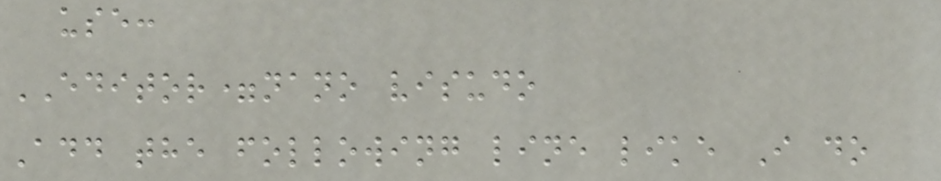use:
EDITOR=nano visudo
Add the following line like I do
